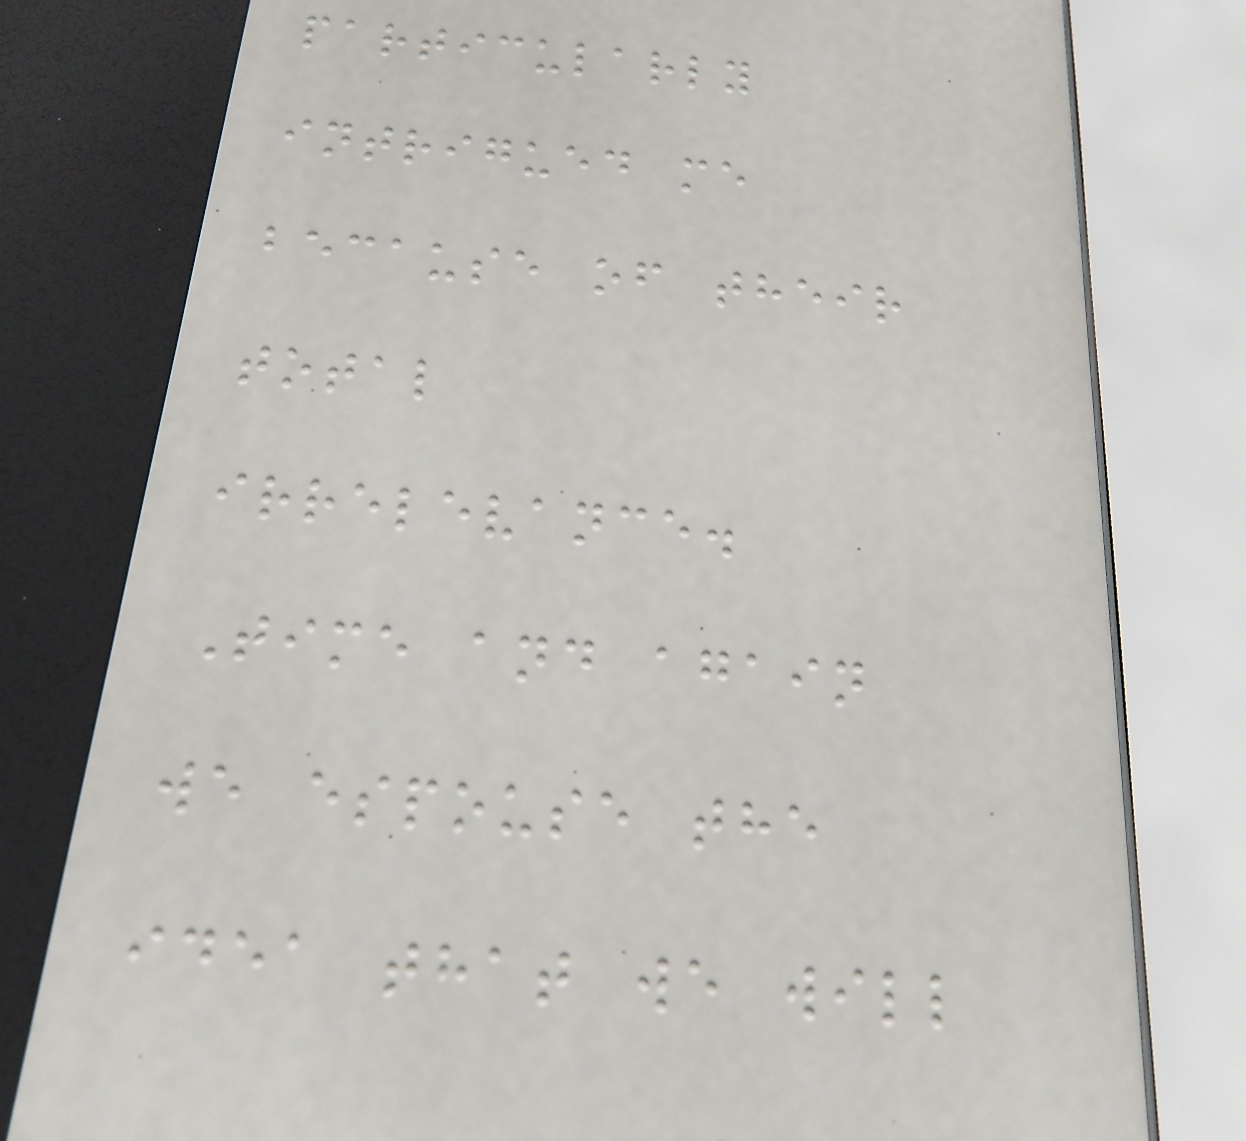particularly
intrigued me
because of their
total
irrelevance.
Time and again
we espouse the
idea that we will
